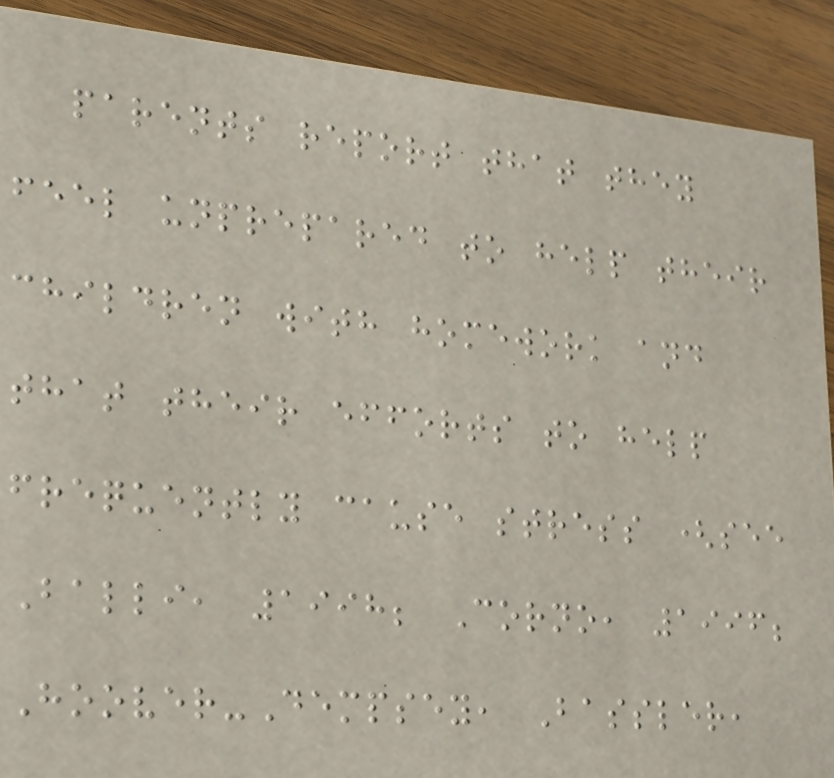parents report that they
feel unprepared to help their
children with homework and
that their efforts to help
frequently cause stress (see
Balli, 1998; Corno, 1996;
Hoover-Dempsey, Bassler,
